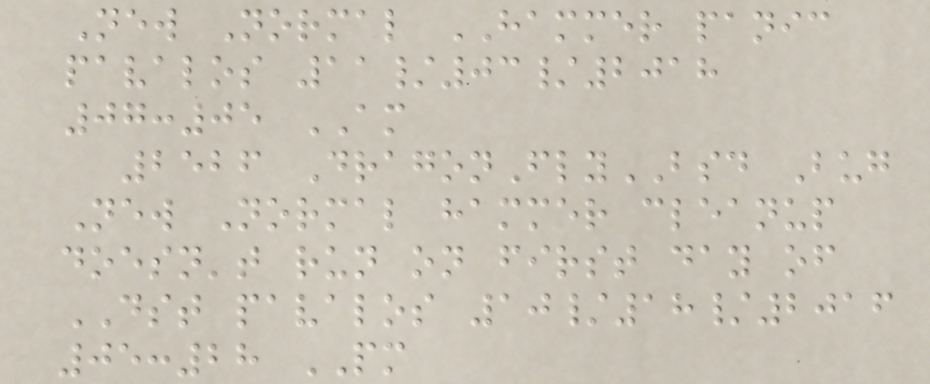New Normal HAMMER panic
pavalos 11/03/2018
07:05 AM
2526 DragonFlyBSD Bug
New Normal hammer cleanup
doesn't run on first day of
DST pavalos 10/18/2016
05:28 PM
